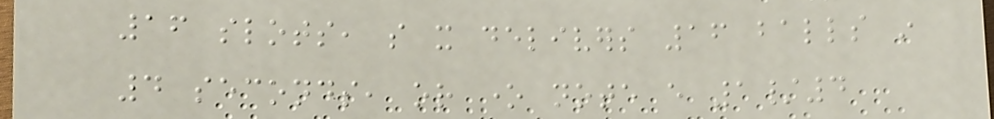16 slots, so it delivers 16 balls in
4 seconds, or one note every 1/4
